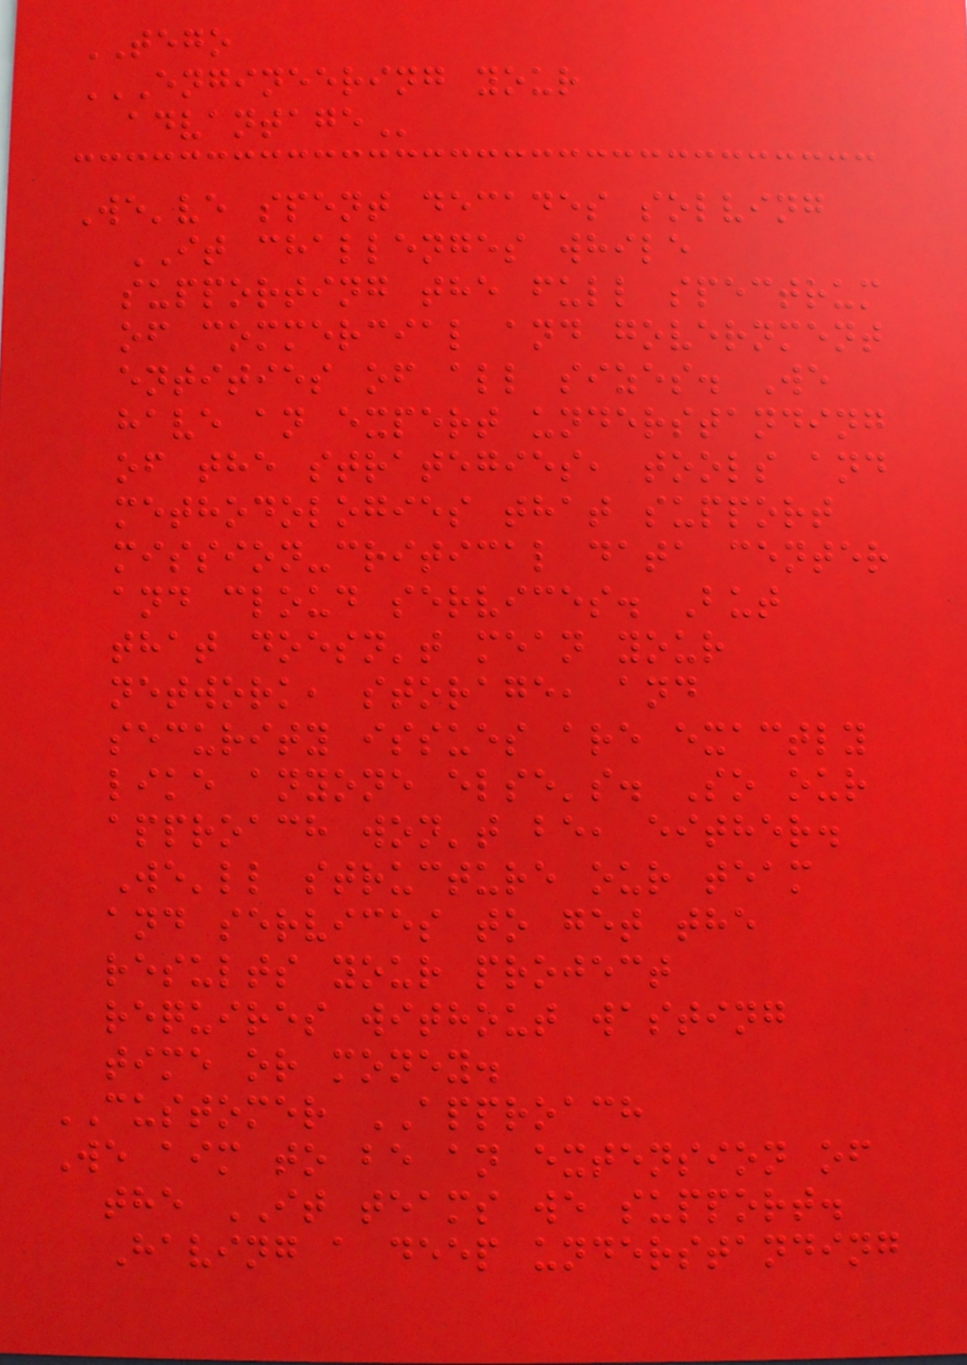TEGO
ENGINEERING YOUR
ADVANTAGE
We've spent decades solving
IT challenges while
supporting the full spectrum
of commercial and government
entities of all sizes. We
have an expert understanding
of the strategies, tools and
methodologies that support
mission-critical data center
and cloud services. But
that doesn't mean your
network, storage, and
security issues are exactly
like anyone else's. So our
approach won't be, either.
We'll structure our team
and services to get the
results your project
requires without wasting
time or money.
CUSTOMER APPROACH
We aim to be an extension of
the IT teams we support.
Having a deep understanding
